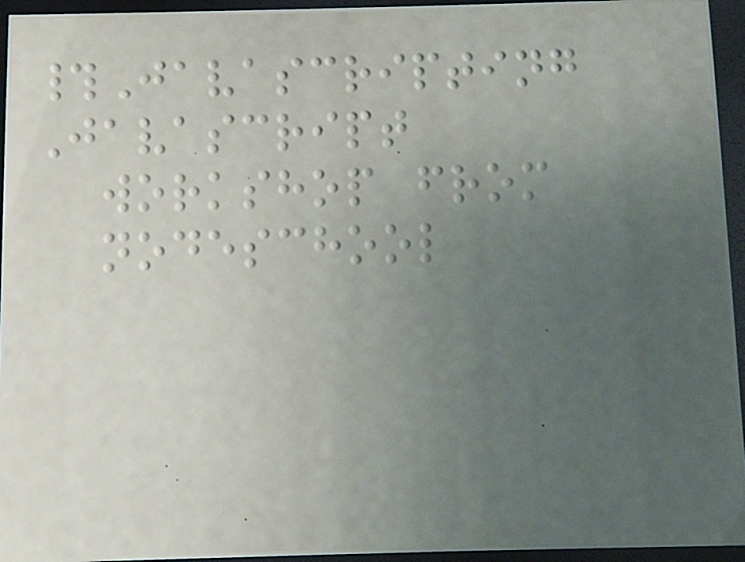#Javascripting
Javascript
workshop from
nodeschool
